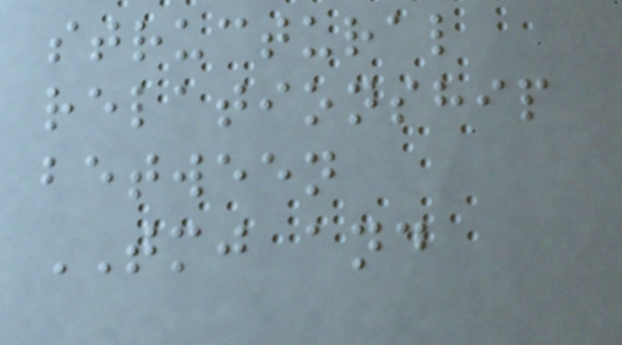structural
relationship
between
TMJ and
